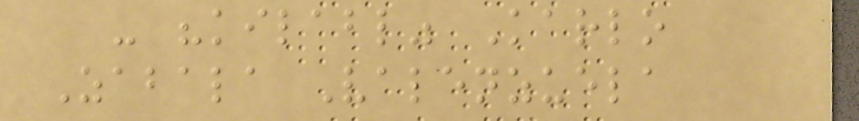- "kilabl" Karlo
Zabala Valenzuela
